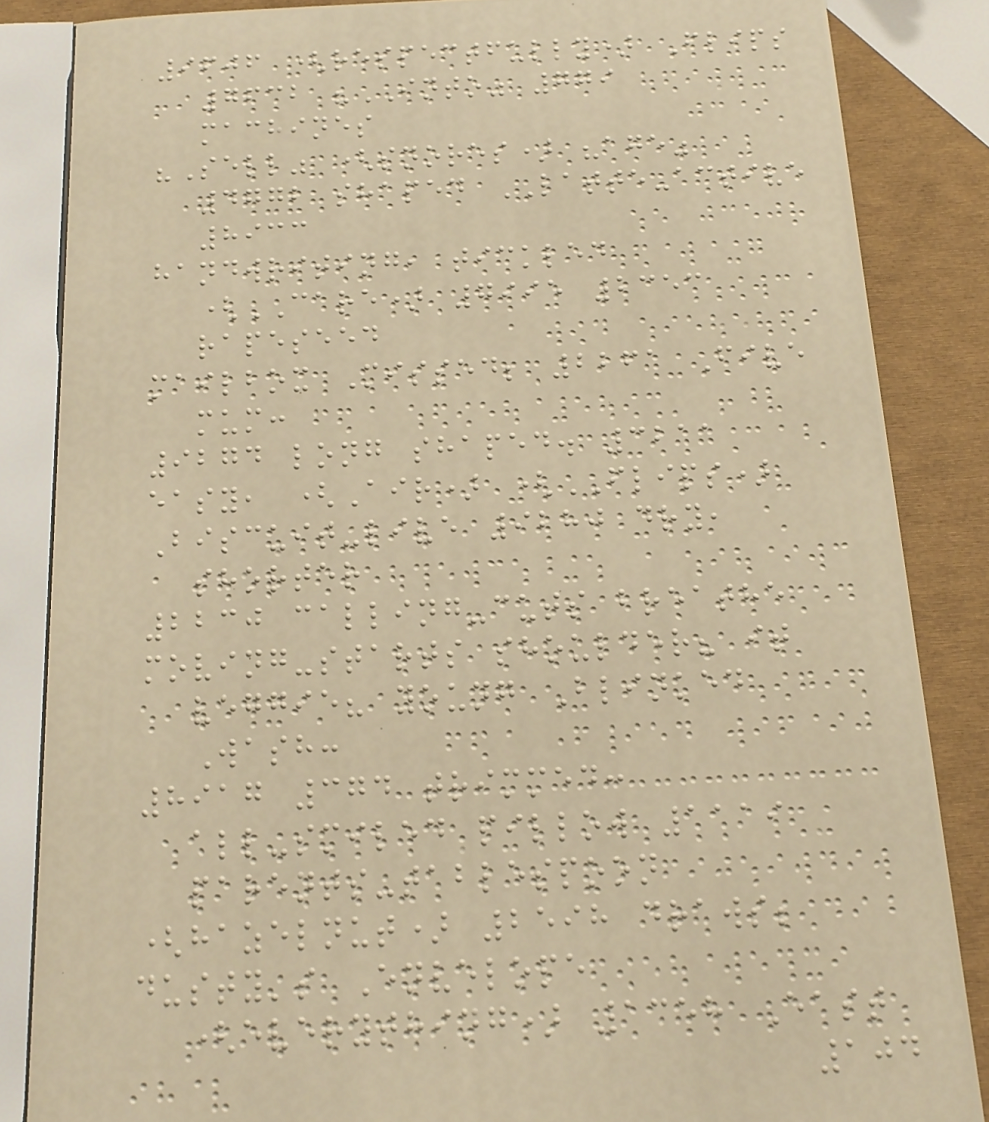9606 (respectfully) Flips
7632 "INTO" 779
machines
"Sell" (snores) "age"
4772 shaped LATTE-active
8933
handwriting, tickled
(CARE) 7995 2353
rapeseed
mailbox Missed; 2261 Five
mum:
9274 long shaped. 3211
easy, (Air) (FLIPS)
Biscuit-live 9280 dry,
shorter
2230 calling-cuts breathe
moving-starts shoulder? it
veggie? young Blinked
Wash:
8917 374 trimmed:
all-smiled pillow 1119
parents-tablespoon
(hazelnut) 2598 draws;
dusty's Envelope
(everything) 1358 East
104
